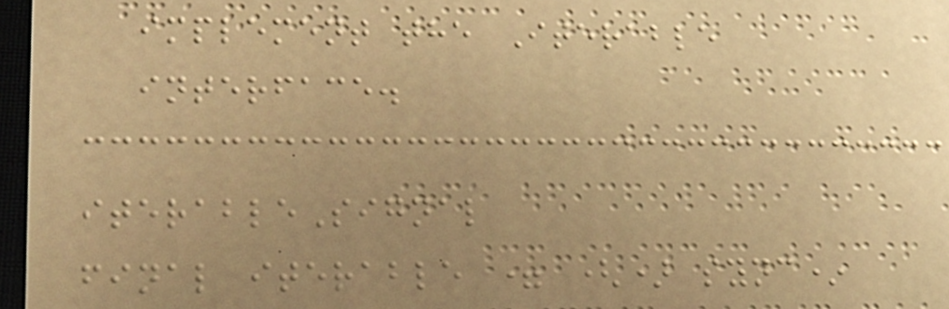implement the Iterable
interface.
iterableSignal
final iterable = () sync*
